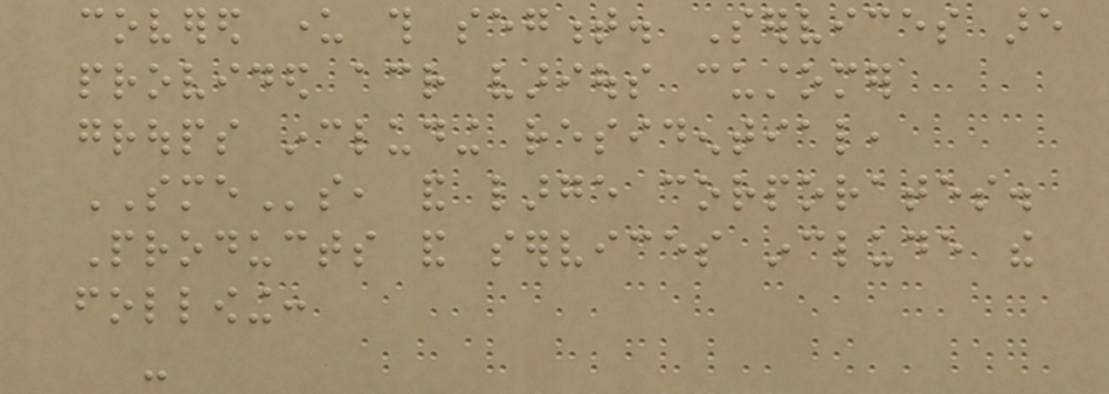covered under this segment. Services are
provided across various customer
groups including residential,
SMEs, and large corporates.
Products and services include the
following:
-
